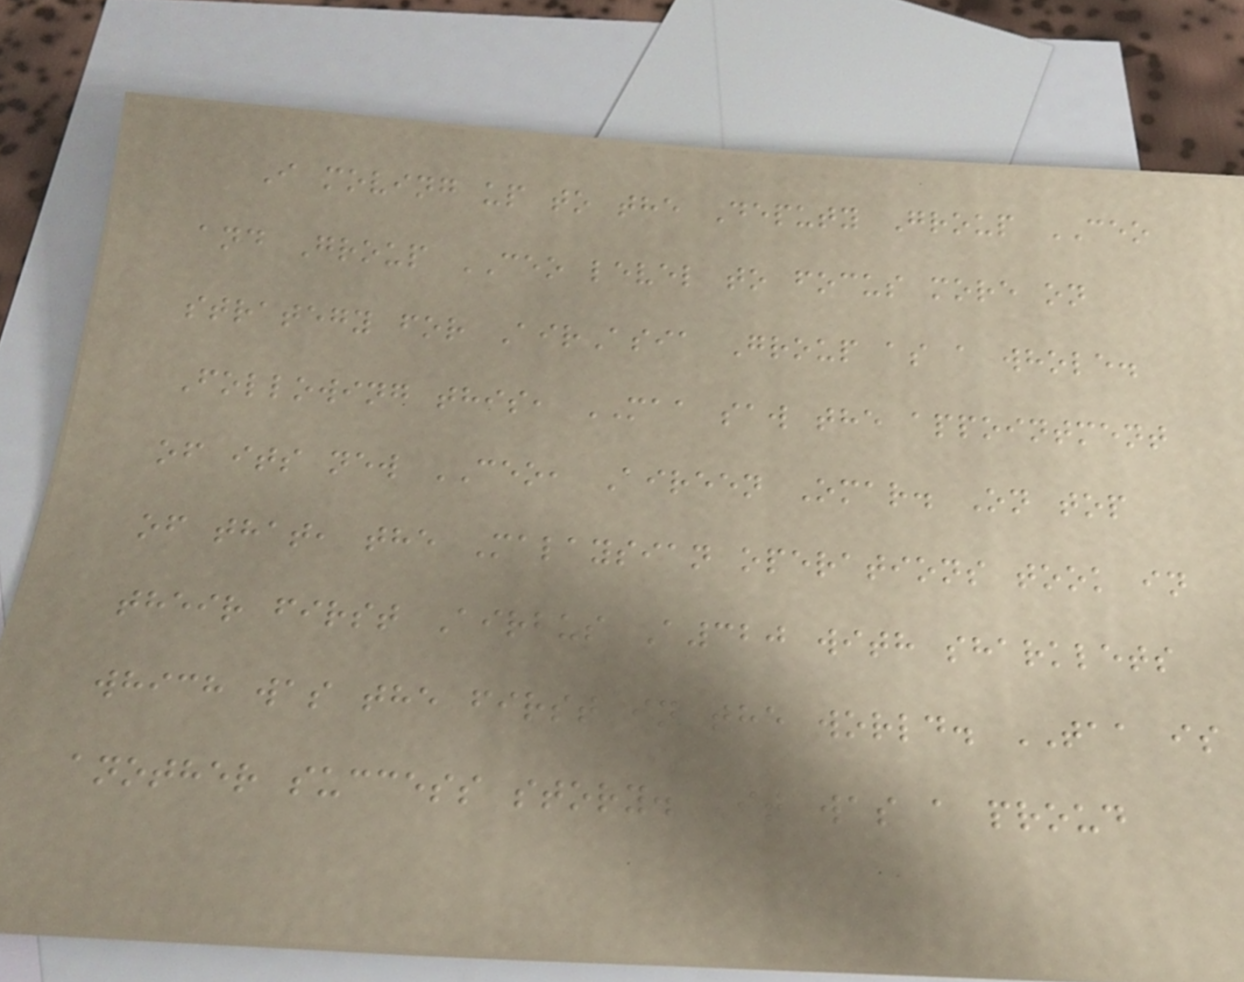I moving up to the Deputy Group CEO
and Group CEO level to focus more on
strategy for AirAsia Group as a whole.
Following this, MAA saw the appointment
of its new CEO, Aireen Omar. On top
of that, the Malaysian operations took in
their first Airbus A320 with sharklets
which was the first in the world. TAA is
another success story. It was a proud
